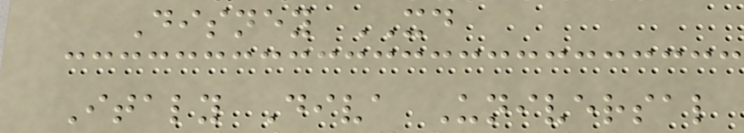Disney XD
Italy Diva Universal
